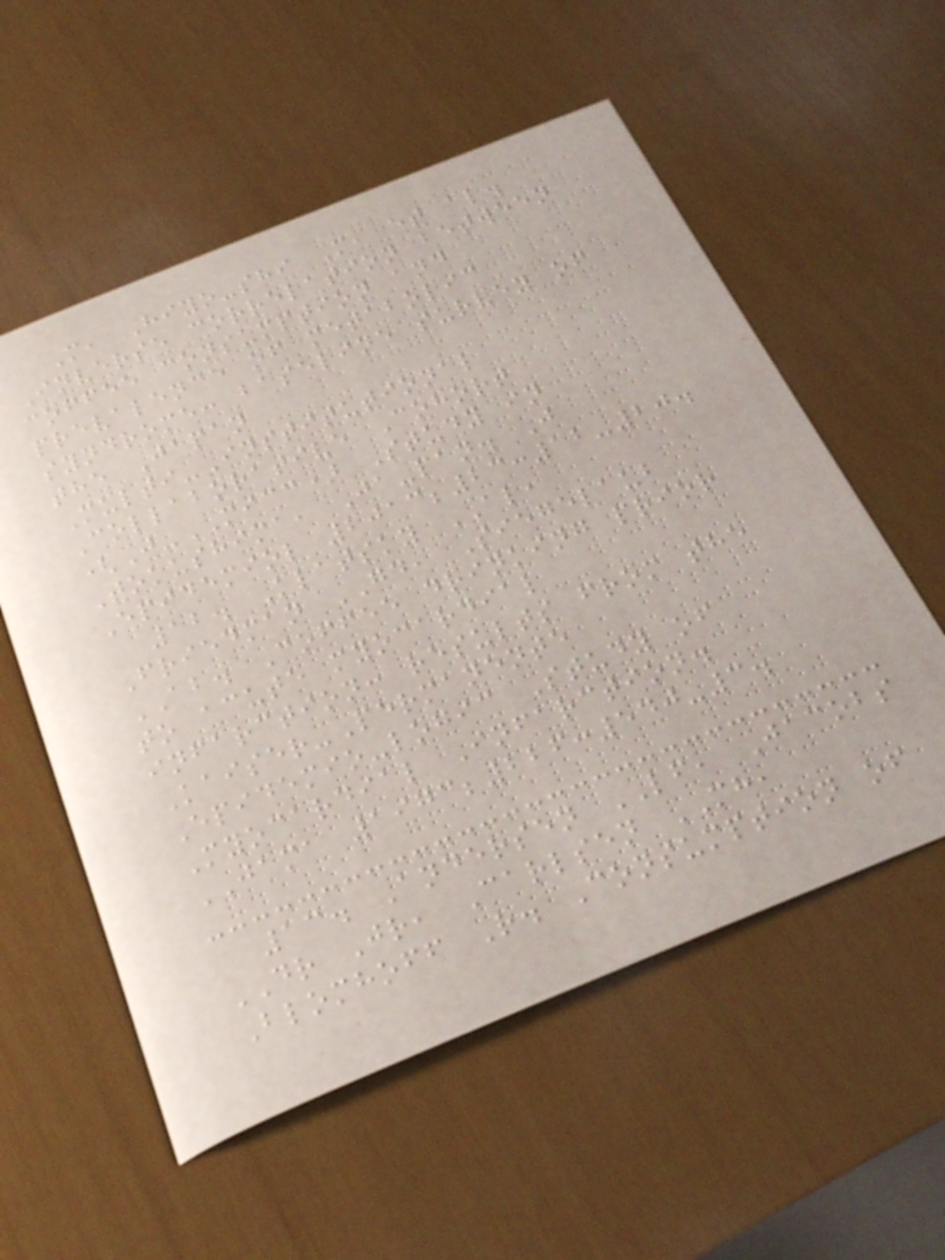M, Hiyo-shi M, et al.
Inverse correlation between
coffee consumption and
prevalence of metabolic
syndrome: baseline survey of
the Japan
Multi-Institutional
Collaborative Cohort
(J-MICC) Study in
Tokushima, Ja-pan. J
Epidemiol 2013;23:12-20.
12. Klatsky AL,
Friedman GD, Siegelaub
AB. Coffee drinking prior
to acute myocardial
infarction: results from the
Kaiser-Permanente
Epidemio-logic Study of
Myocardial Infarction.
JAMA 1973;226:540-3.
13. Andersen LF, Jacobs
DR Jr, Carlsen MH,
Blomhoff R. Consumption of
